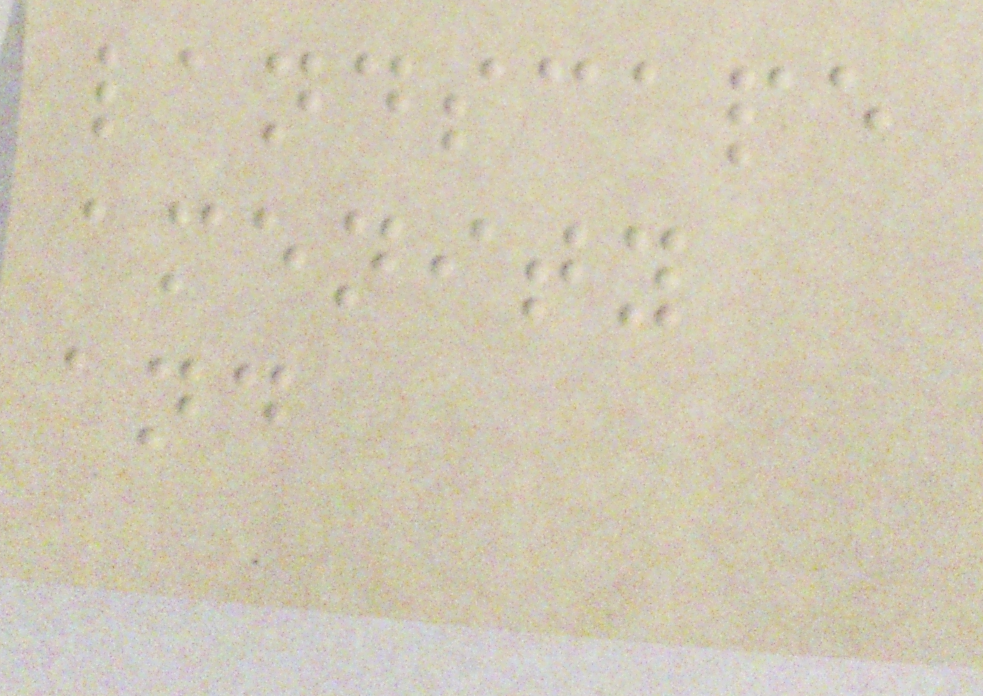landscape
amenity
and
